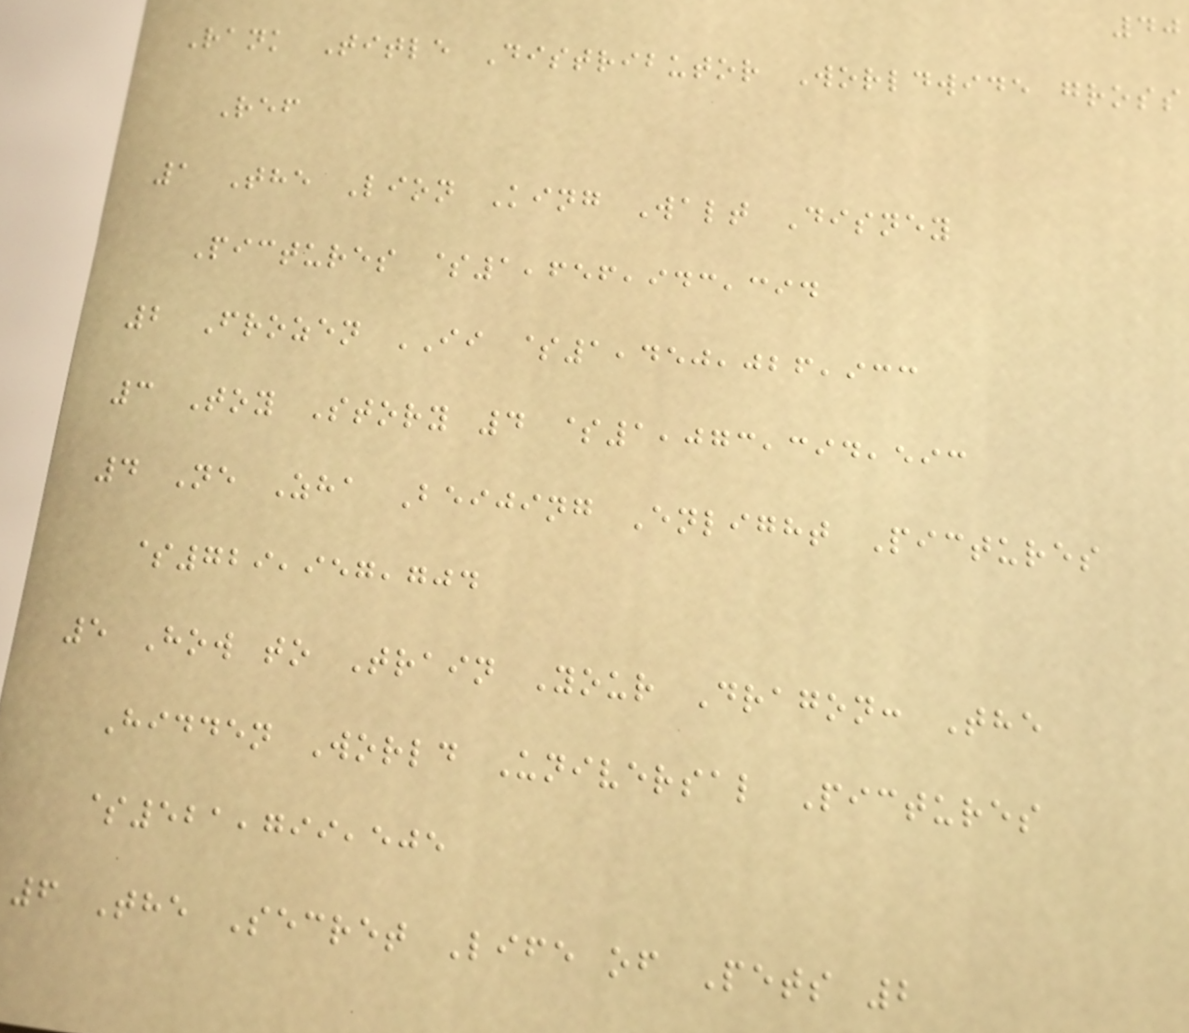40
Rank Title Distributor Worldwide gross
Ref
1 The Lion King Walt Disney
Pictures $1,656,943,394
2 Frozen II $1,450,026,933
3 Toy Story 4 $1,073,394,593
4 Ne Zha Beijing Enlight Pictures
$729,957,704
5 How to Train Your Dragon: The
Hidden World Universal Pictures
$521,799,505
6 The Secret Life of Pets 2
